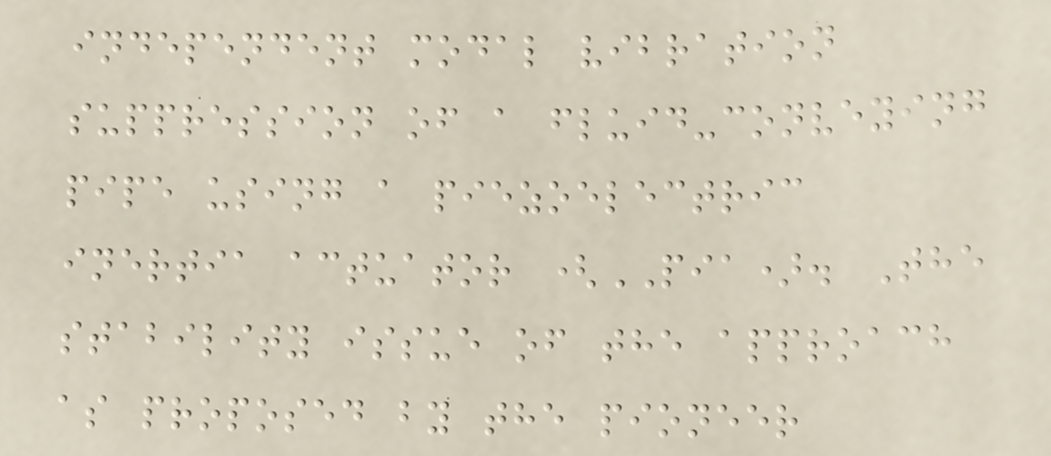independent modal vibration
suppression of a fluid-conveying
pipe using a piezoelectric
inertia actuator (PIA). The
stability issue of the approach
as proposed by the pioneer
